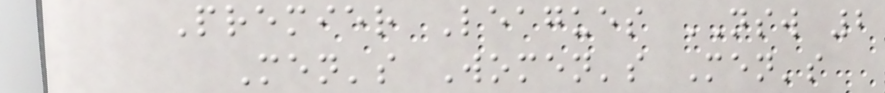Premier Leagues NSW 2
Men's Women's Men's
